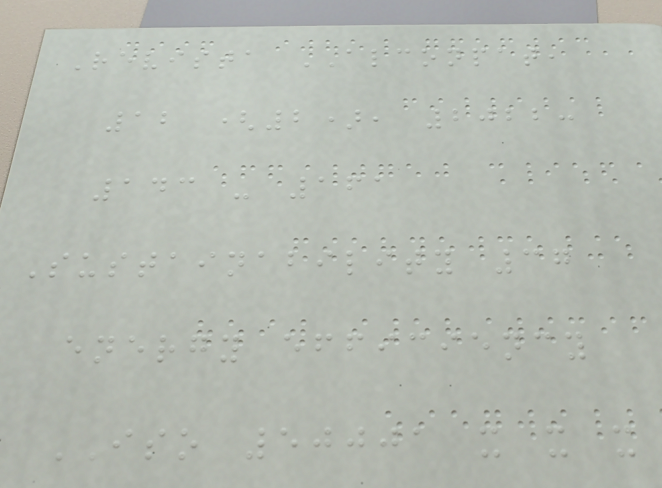Revista ALCONPAT,
12 (2), 2022:
143 - 161
Sustainability 37
energy efficiency
ISO 50001 x x x
